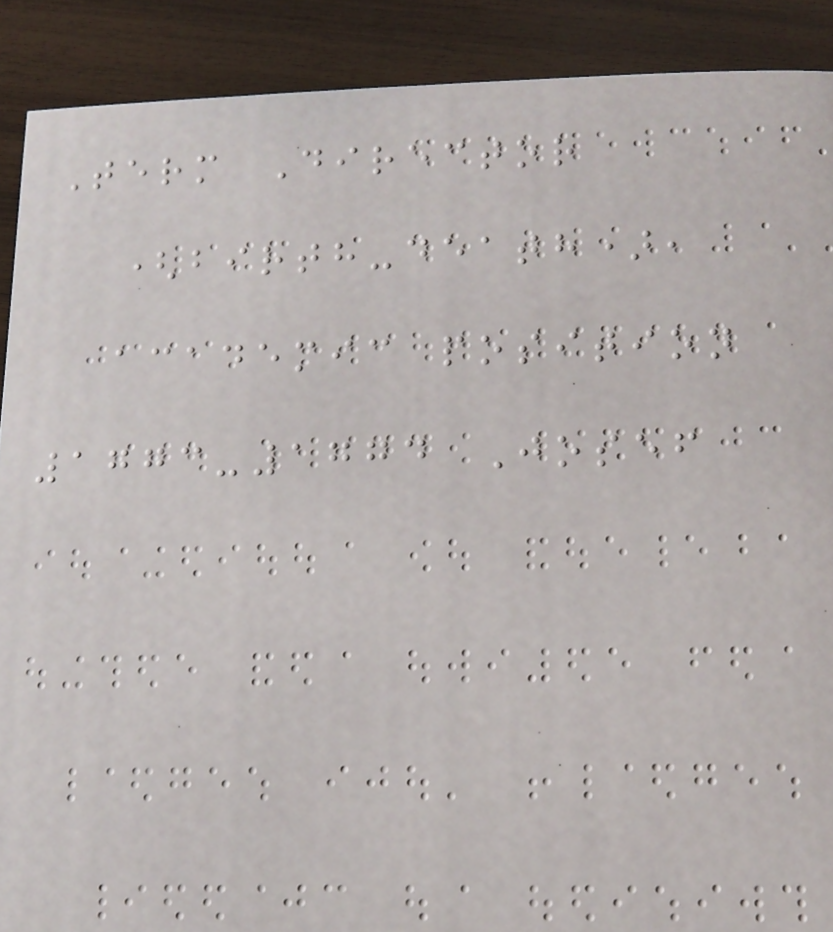Term Director
(birth-death),
academic position
1773-1774 Josef
